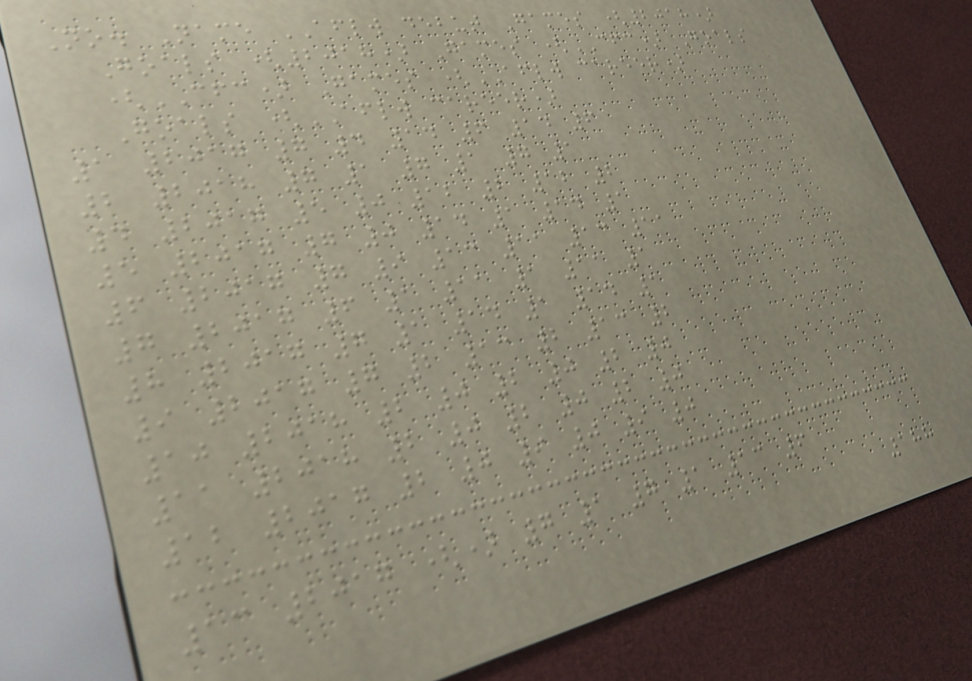No. Name AFLW debut Games (2018)
Goals (2018) Games (CFC) Goals
(CFC) Games (AFLW career)
Goals (AFLW career)
1 2017 7 4 14 6 14 6
2 2018 7 1 7 1 7 1
4 2017 5 0 12 2 12 2
5 2017 7 0 14 1 14 1
6 2017 7 9 13 11 13 11
7 2017 6 1 11 1 11 1
8 2017 7 1 14 1 14 1
9 2017 7 2 13 2 13 2
10 2018 2 0 2 0 2 0
11 2018 2 0 2 0 2 0
12 2017 2 0 9 0 9 0
13 2017 () 7 1 7 1 13 6
188
